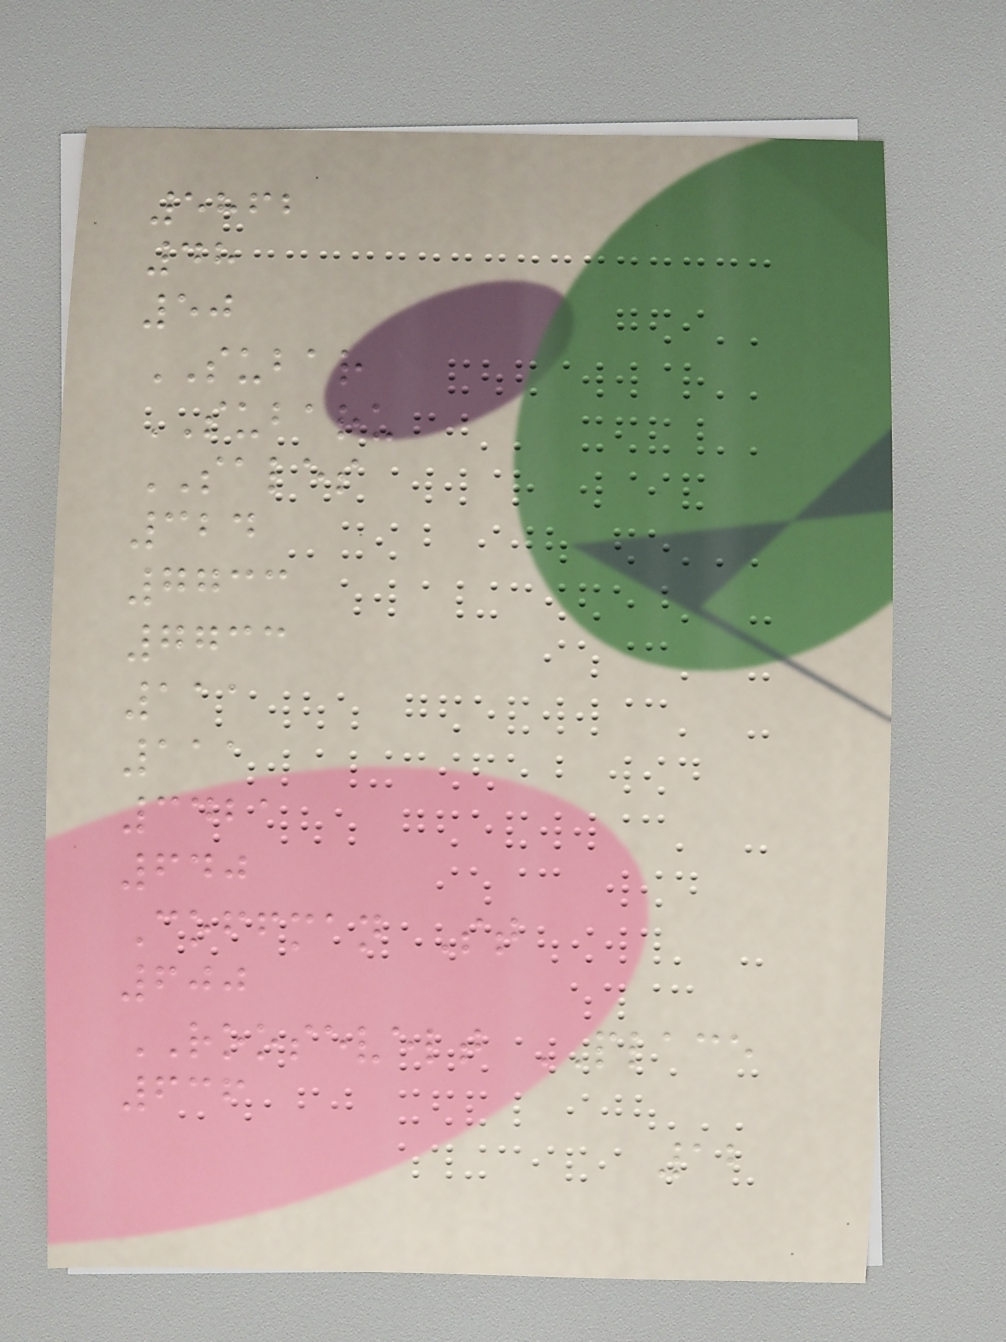5862
48
50
SUBAR
SUBARU
SALES
324
7733
7733
111
111
3421
640
Coffman St
600
ROOSEVELT PLACE
636
12
